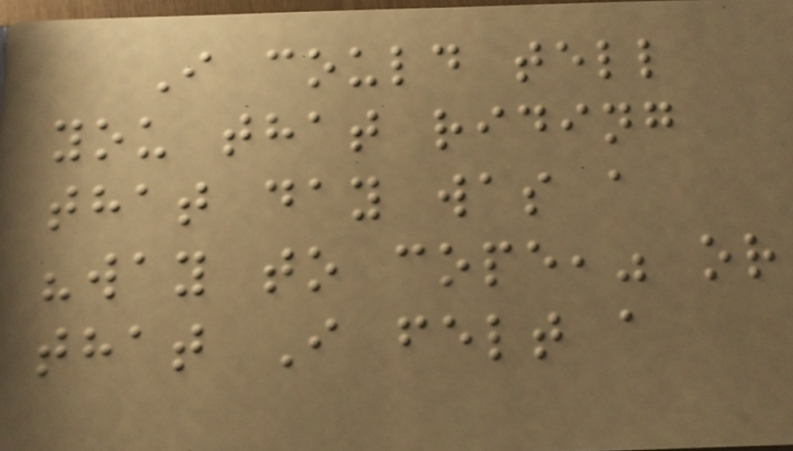I could tell
you that riding
that day was a
"way to cope," or
that I felt a
